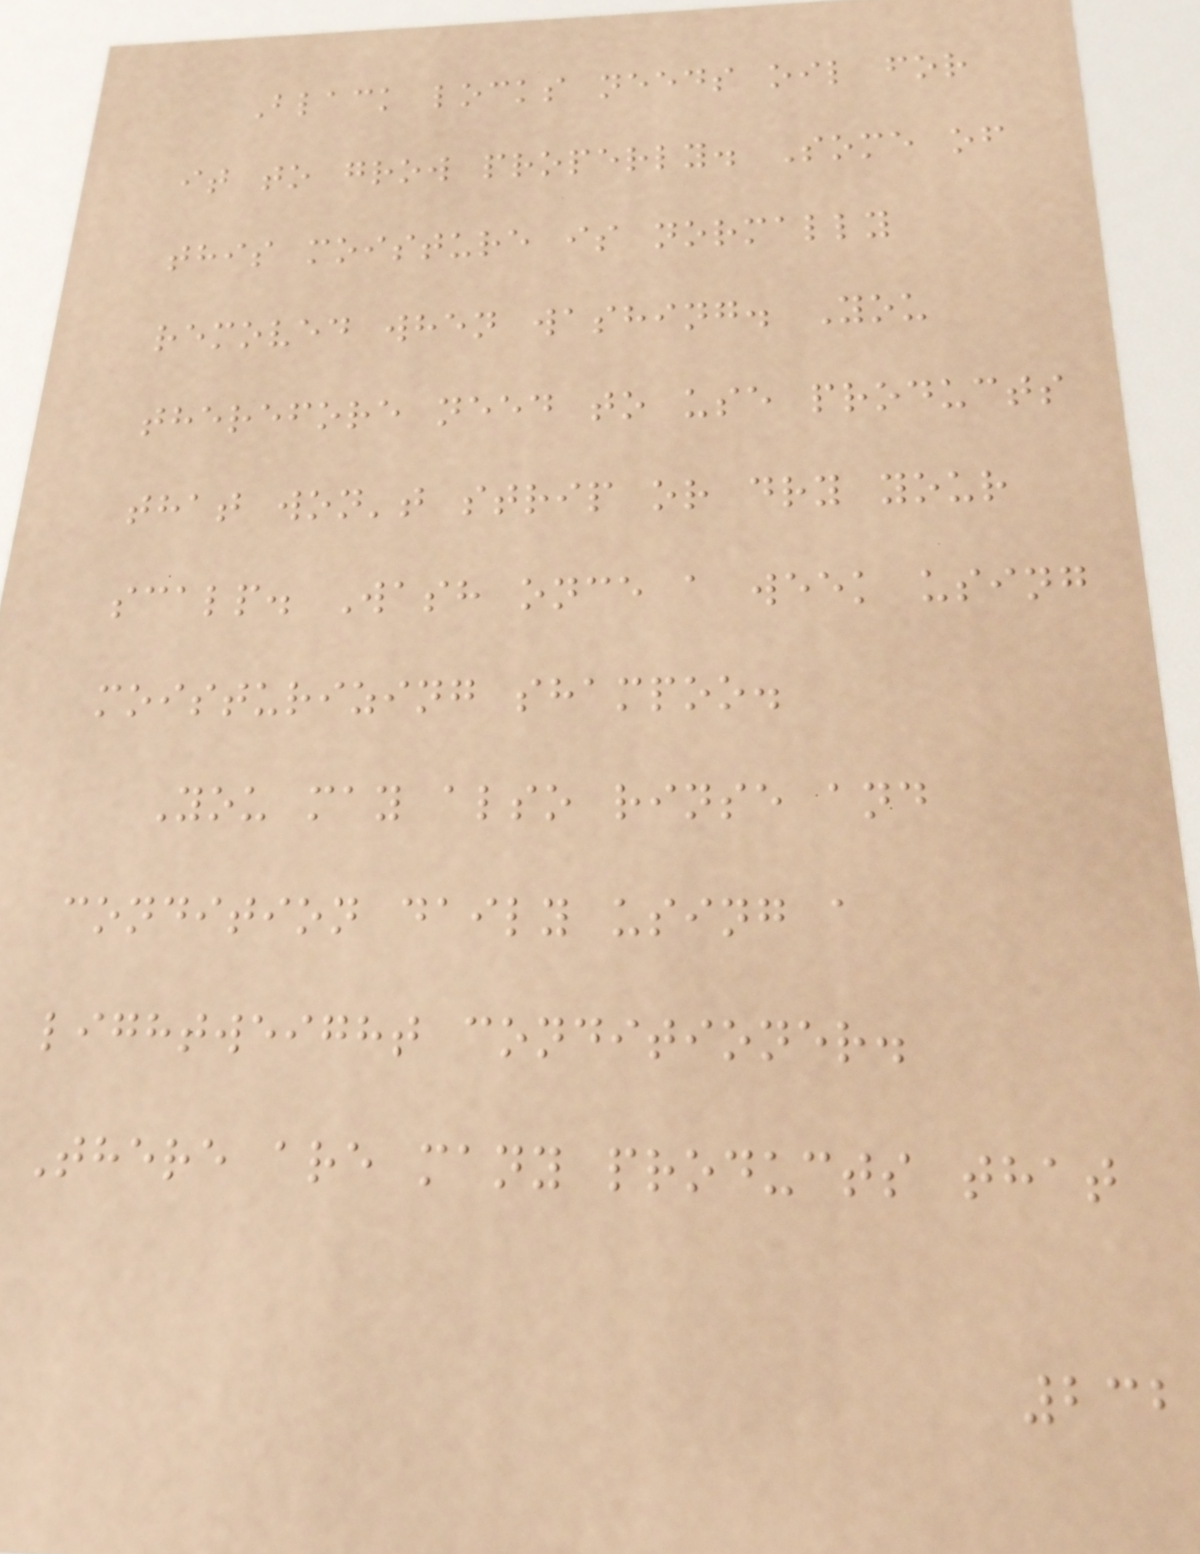Black locks needs oil for
it to grow properly. Some of
this moisture is normally
removed when washing. You
therefore need to use products
that won't strip or dry your
scalp. Wash once a week using
moisturizing shampoo.
You may also rinse and
condition daily using a
lightweight conditioner.
There are many products that
232
